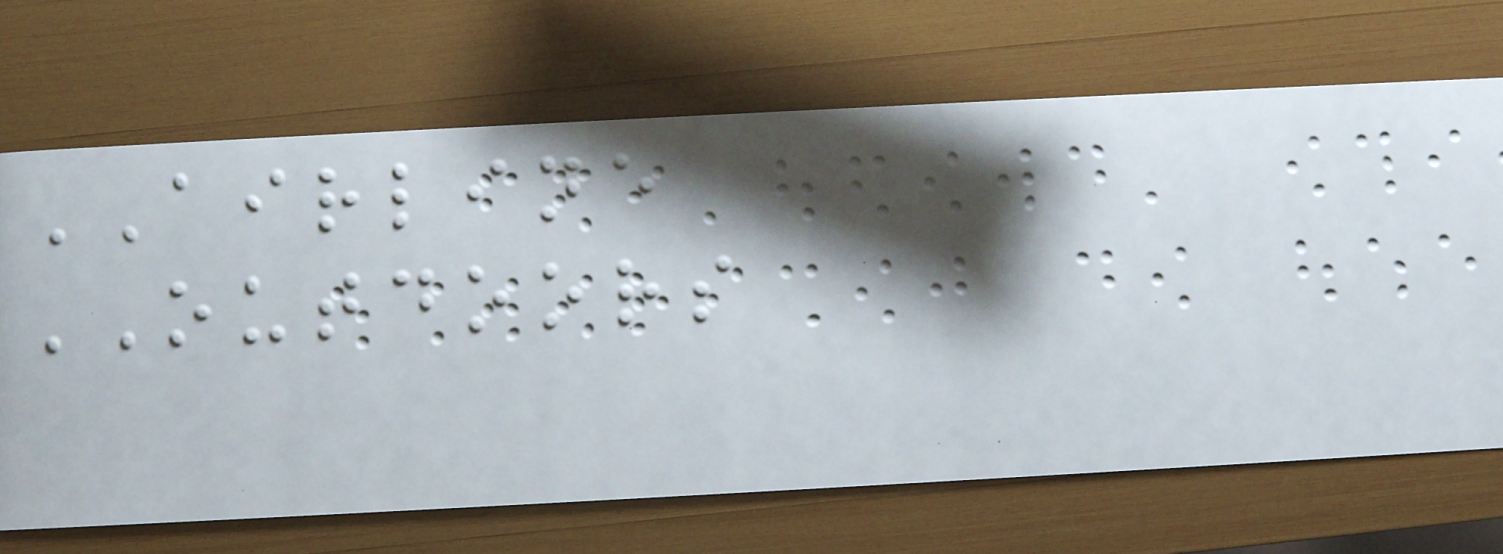AIRLINE
OUTDOORS
